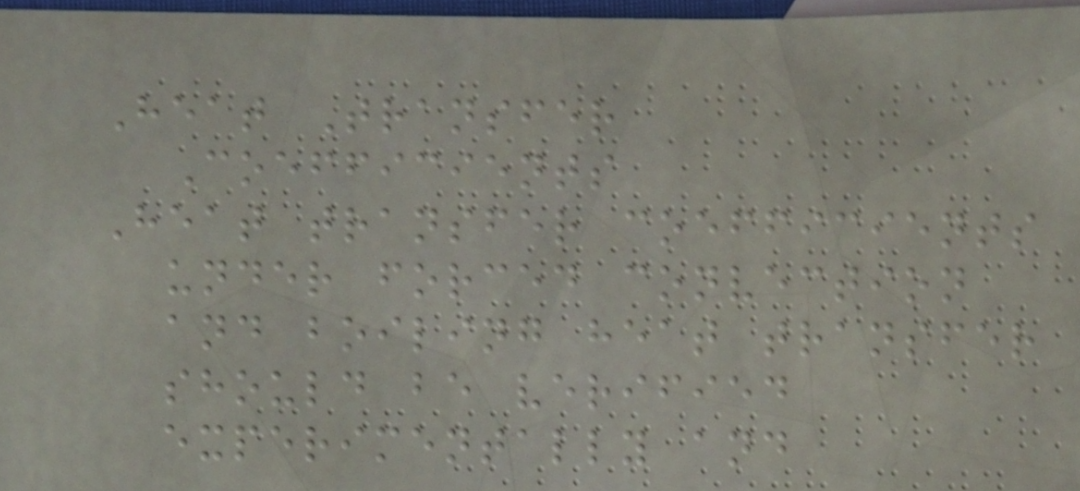Heat Transfer
Coefficients
Heat transfer coefficients
under forced convection
and boiling heat transfer
should be verified
experimentally and
